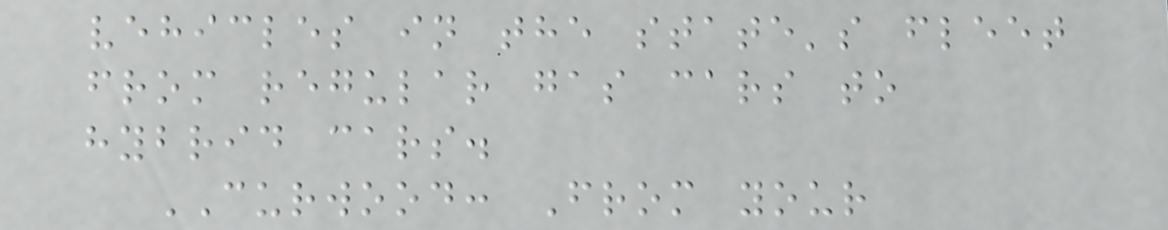vehicles in the state's fleet
from regular gas cars to
hybrid cars.
CURWOOD: From your
